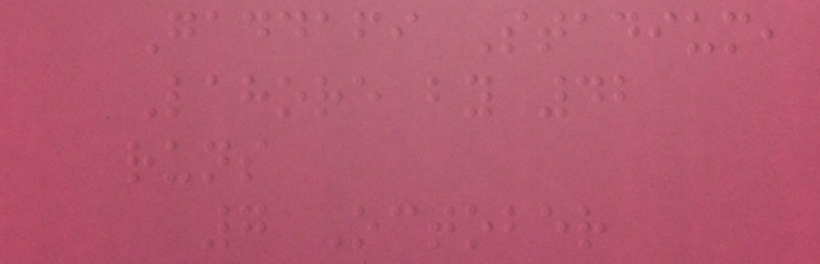Gaddafi Stadium,
Lahore by 42
runs
7 October
